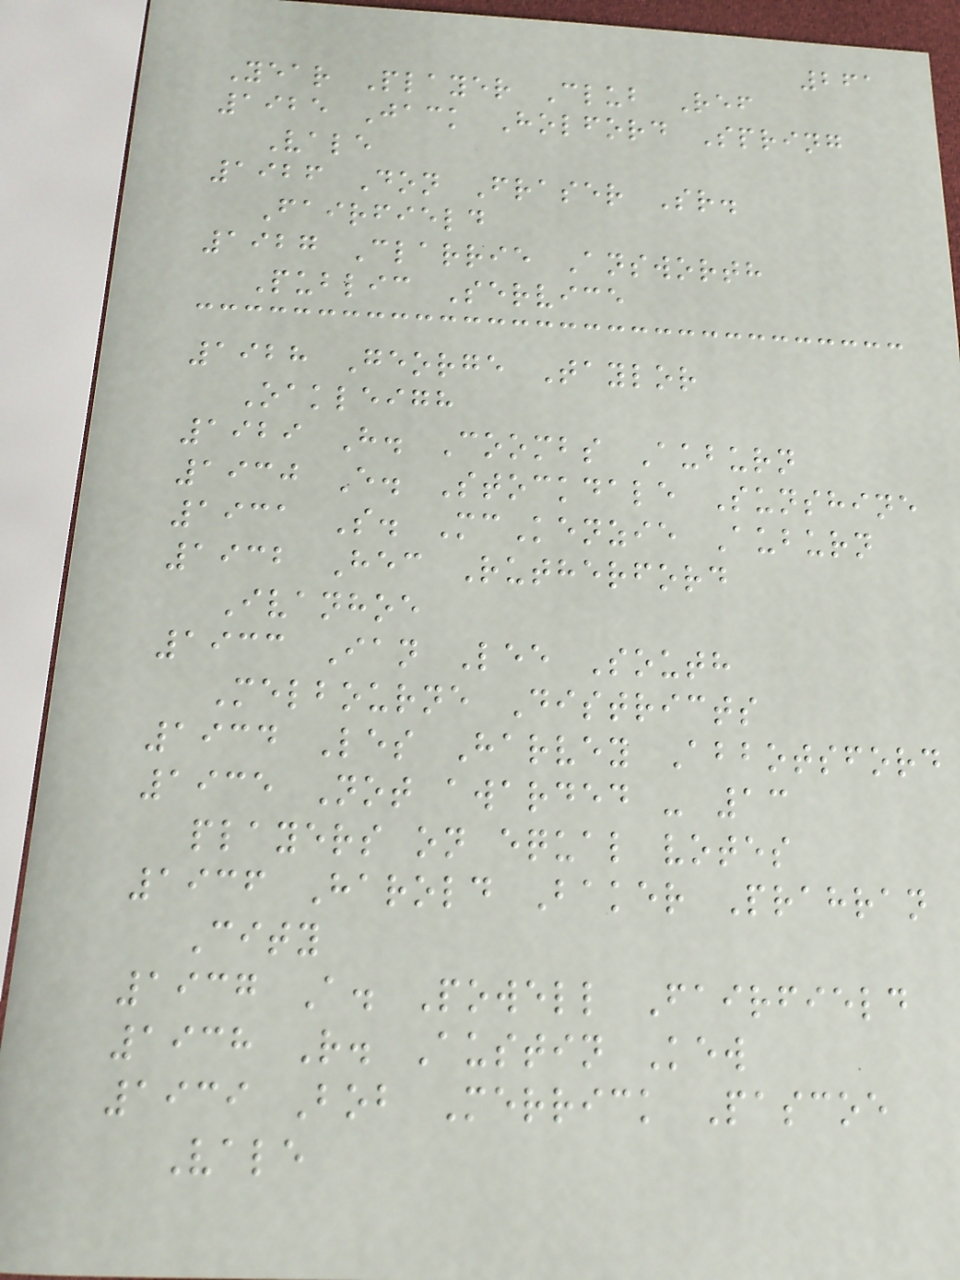261
Year Player Club Ref
1925 Jack Holford Spring
Vale
1926 Don Fraser Sr.
Fairfield
1927 Clarrie Answorth
Public Service
1928 George Taylor
Oakleigh
1929 H. Coombs Auburn
1930 E. Stockdale Sunshine
1931 S. McKenzie Auburn
1932 Hec Rutherford
Ivanhoe
1933 Ian Lee South
Melbourne Districts
1934 Les Harvey Abbotsford
1935 Not awarded - 13
players on equal votes
1936 Harold Baker Prahran
City
1937 A. Powell Fairfield
1938 R. Austin Kew
1939 Bob Merrick Pascoe
Vale
